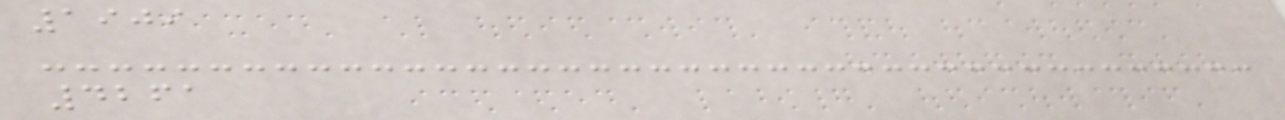1909
4261
